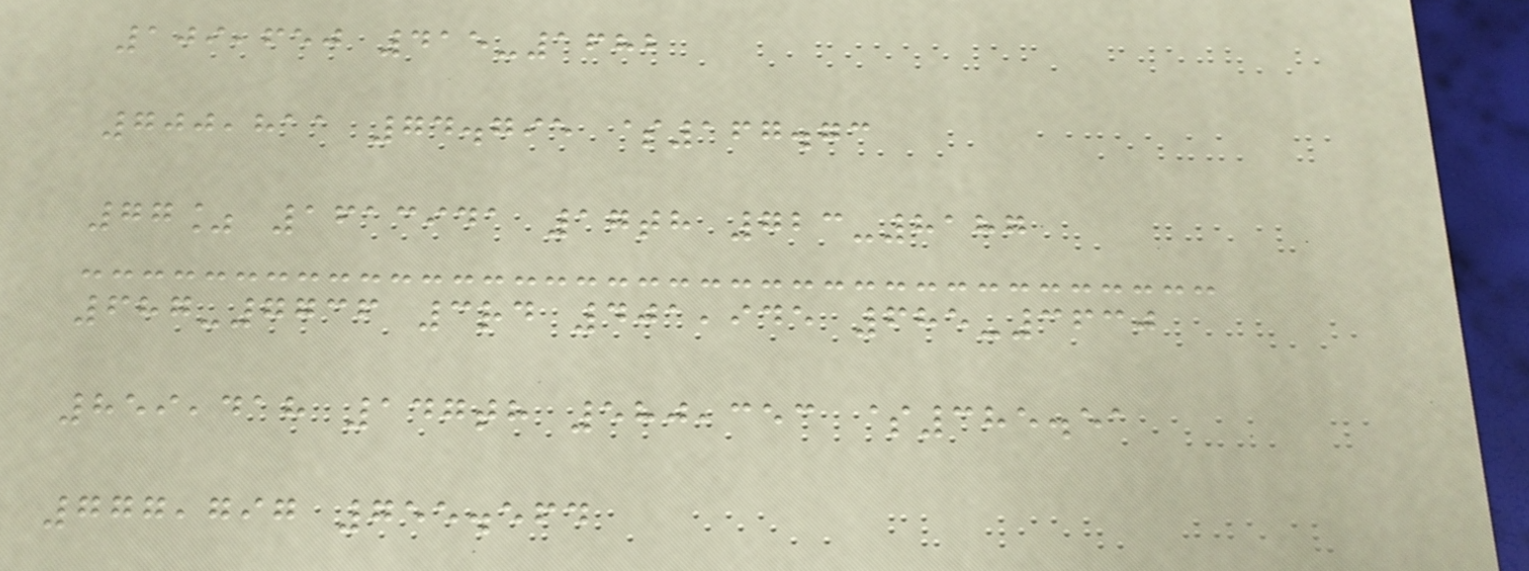109,650 415-1682
700,811 74.795 $167.73
77% 1613941 17th 723-8187
687-7736 3rd 401,945 685-3630
859,418 147th 580,353 $385.51
777,797 755.564
